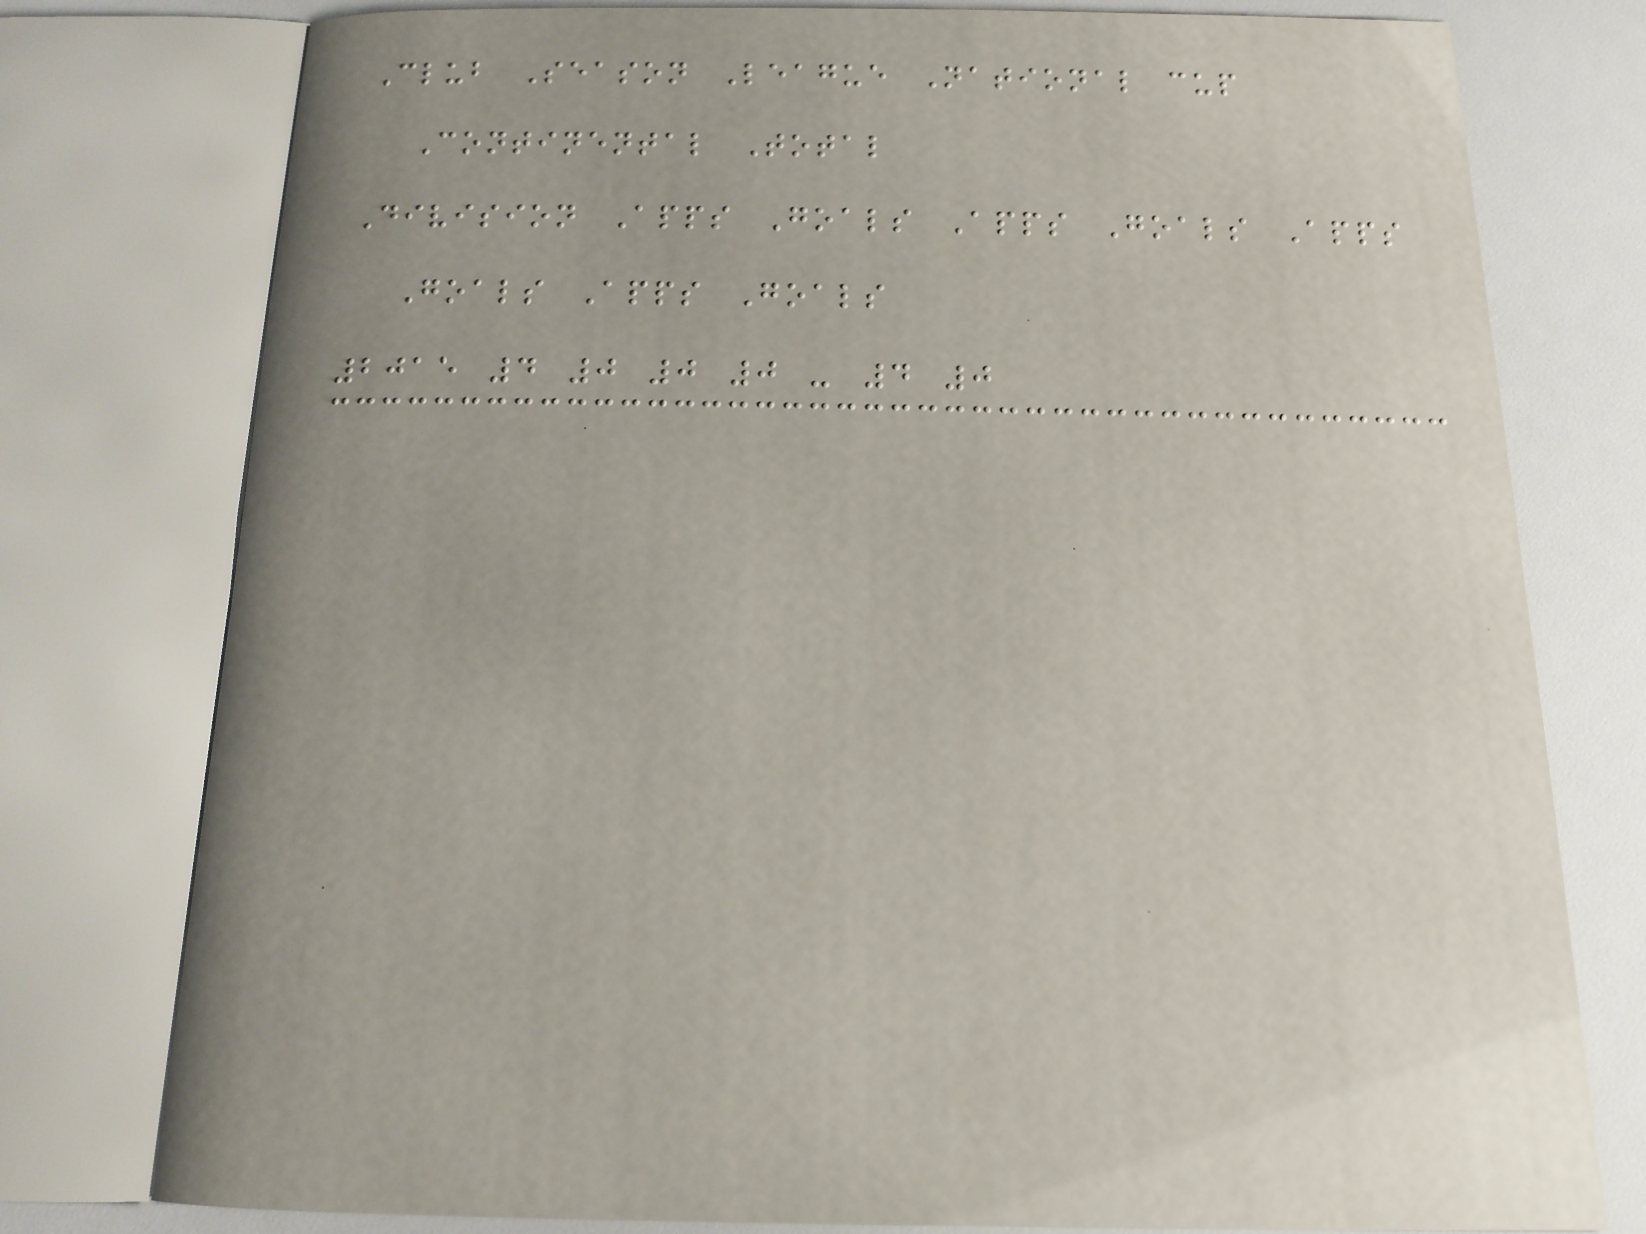Club Season League National cup
Continental Total
Division Apps Goals Apps Goals Apps
Goals Apps Goals
2015 4 0 0 0 - 4 0
